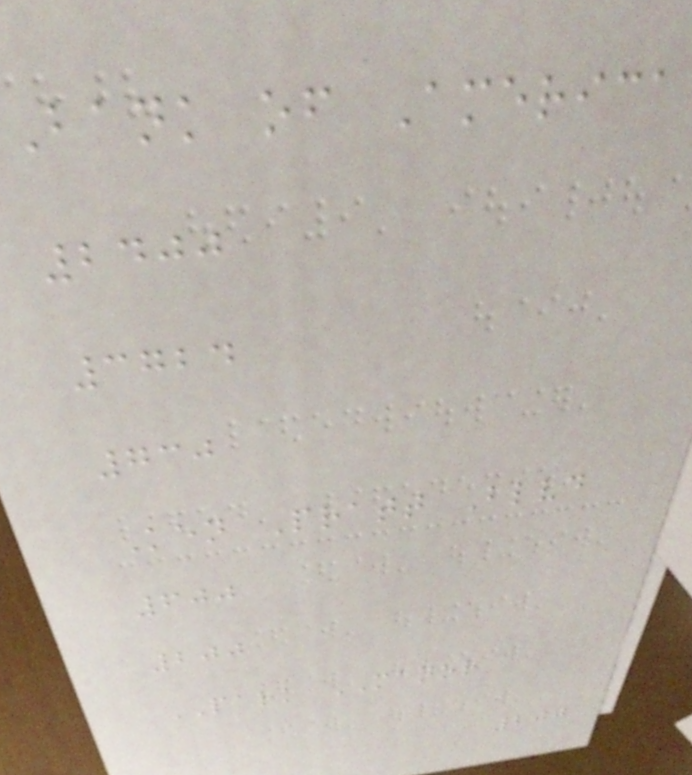Bank of America
2400
3724
730
Ken Pratt Blvd
600
200
PARK MANOR
200
